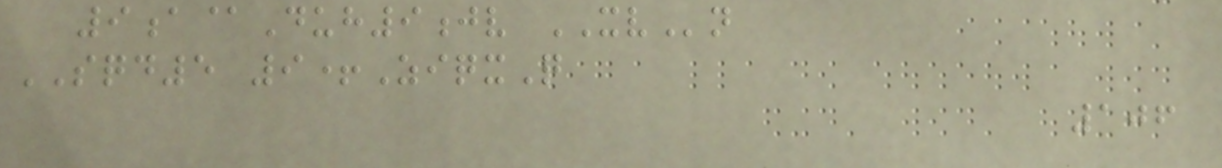9a@Duh9jv XVn
SQD5 9+ZiqxQ
106
